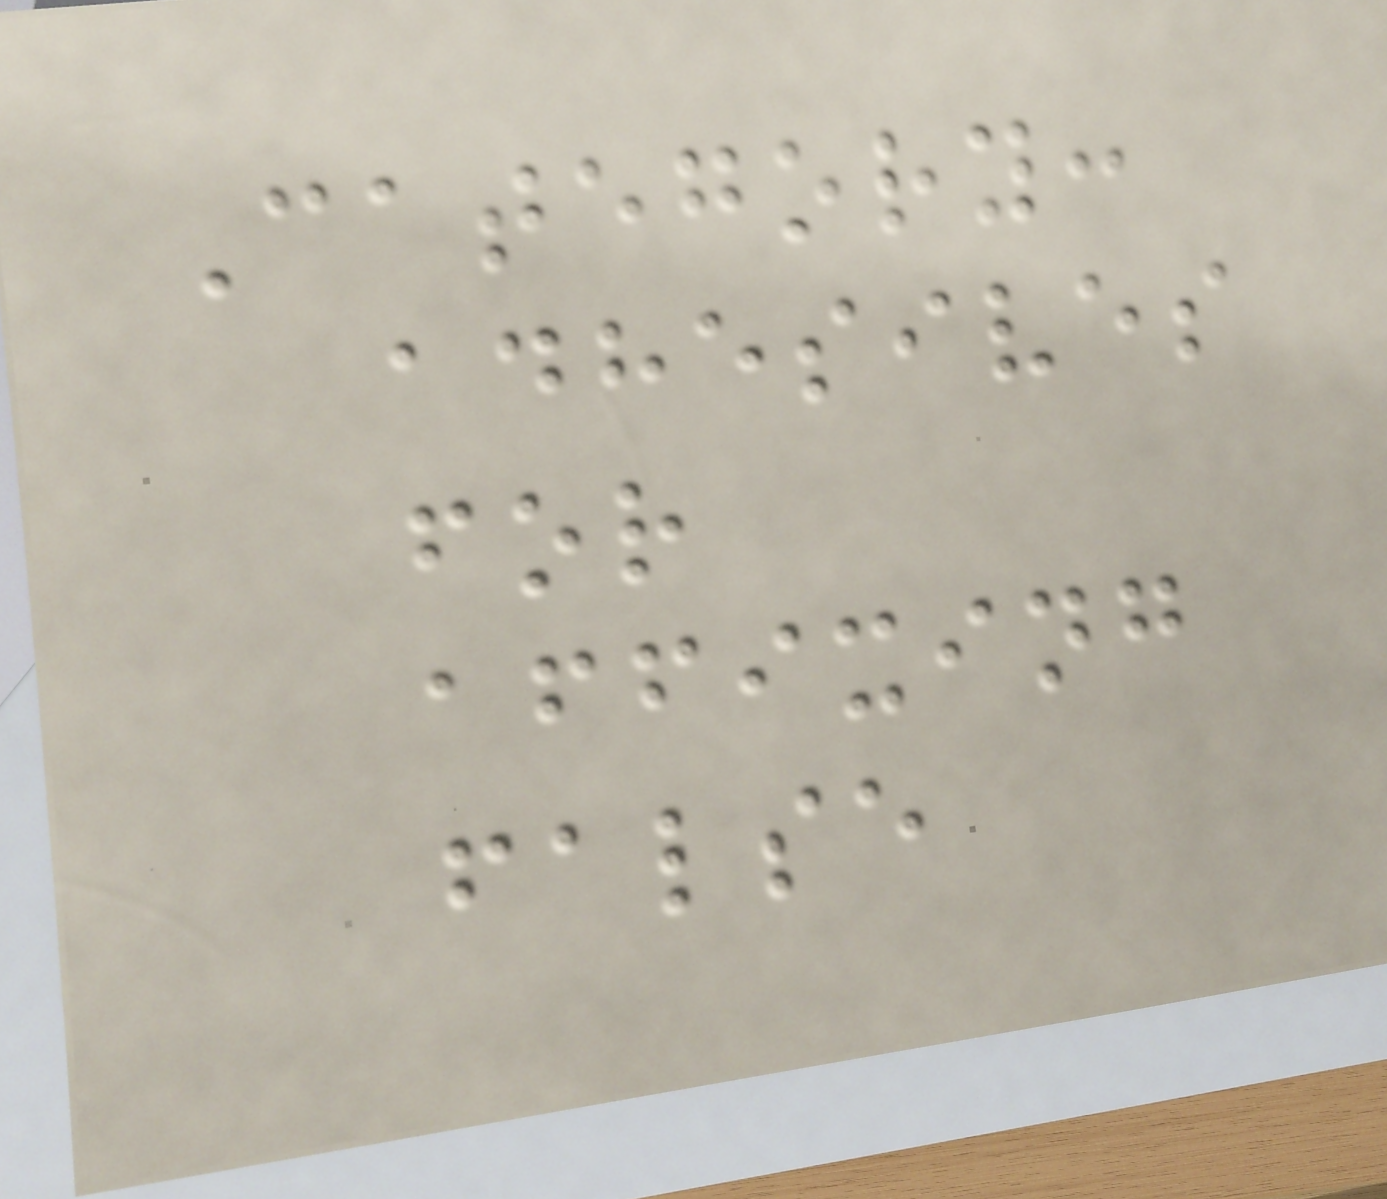Category:
adhesives
for
affixing
false
